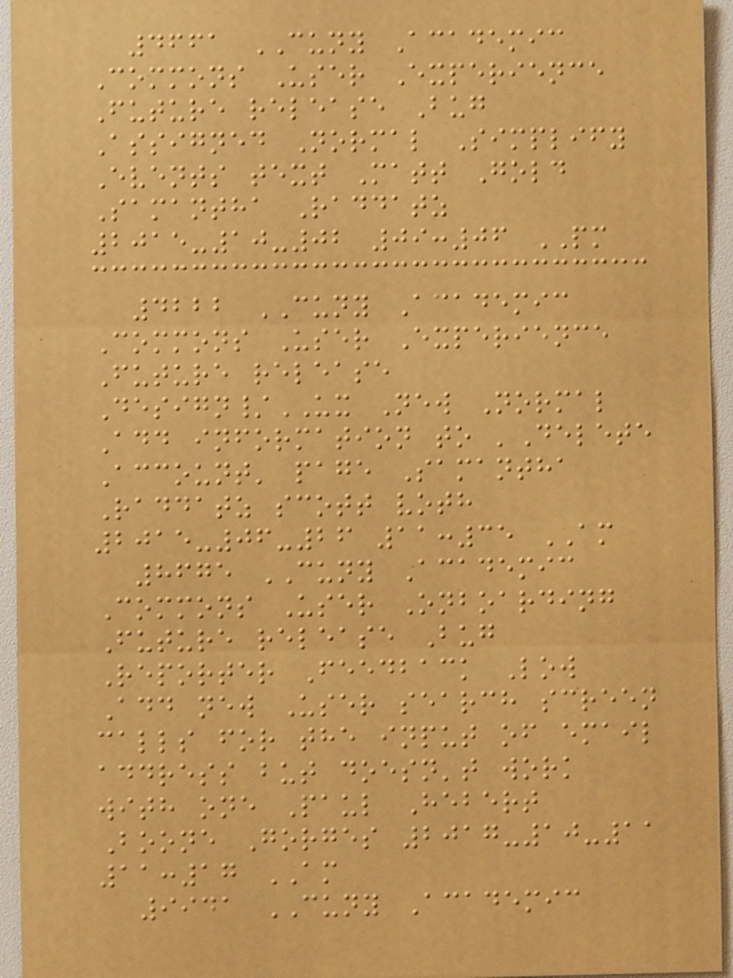4661 CUNY Academic
Commons User Experience
Future release Bug
Assigned Normal Simplify
Events text Matt Gold
Samantha Raddatz
2015-10-02 09:06 PM
4222 CUNY Academic
Commons User Experience
Future release
Design/UX New Normal
Add information to 'Delete
Account' page Samantha
Raddatz scott voth
2015-06-26 11:35 AM
8675 CUNY Academic
Commons User Onboarding
Future release Bug
Reporter Feedback Low
Add new User search screen
calls for the input of email
address but doesn't work
with one Paul Hebert
Boone Gorges 2017-10-11
11:17 AM
9941 CUNY Academic
